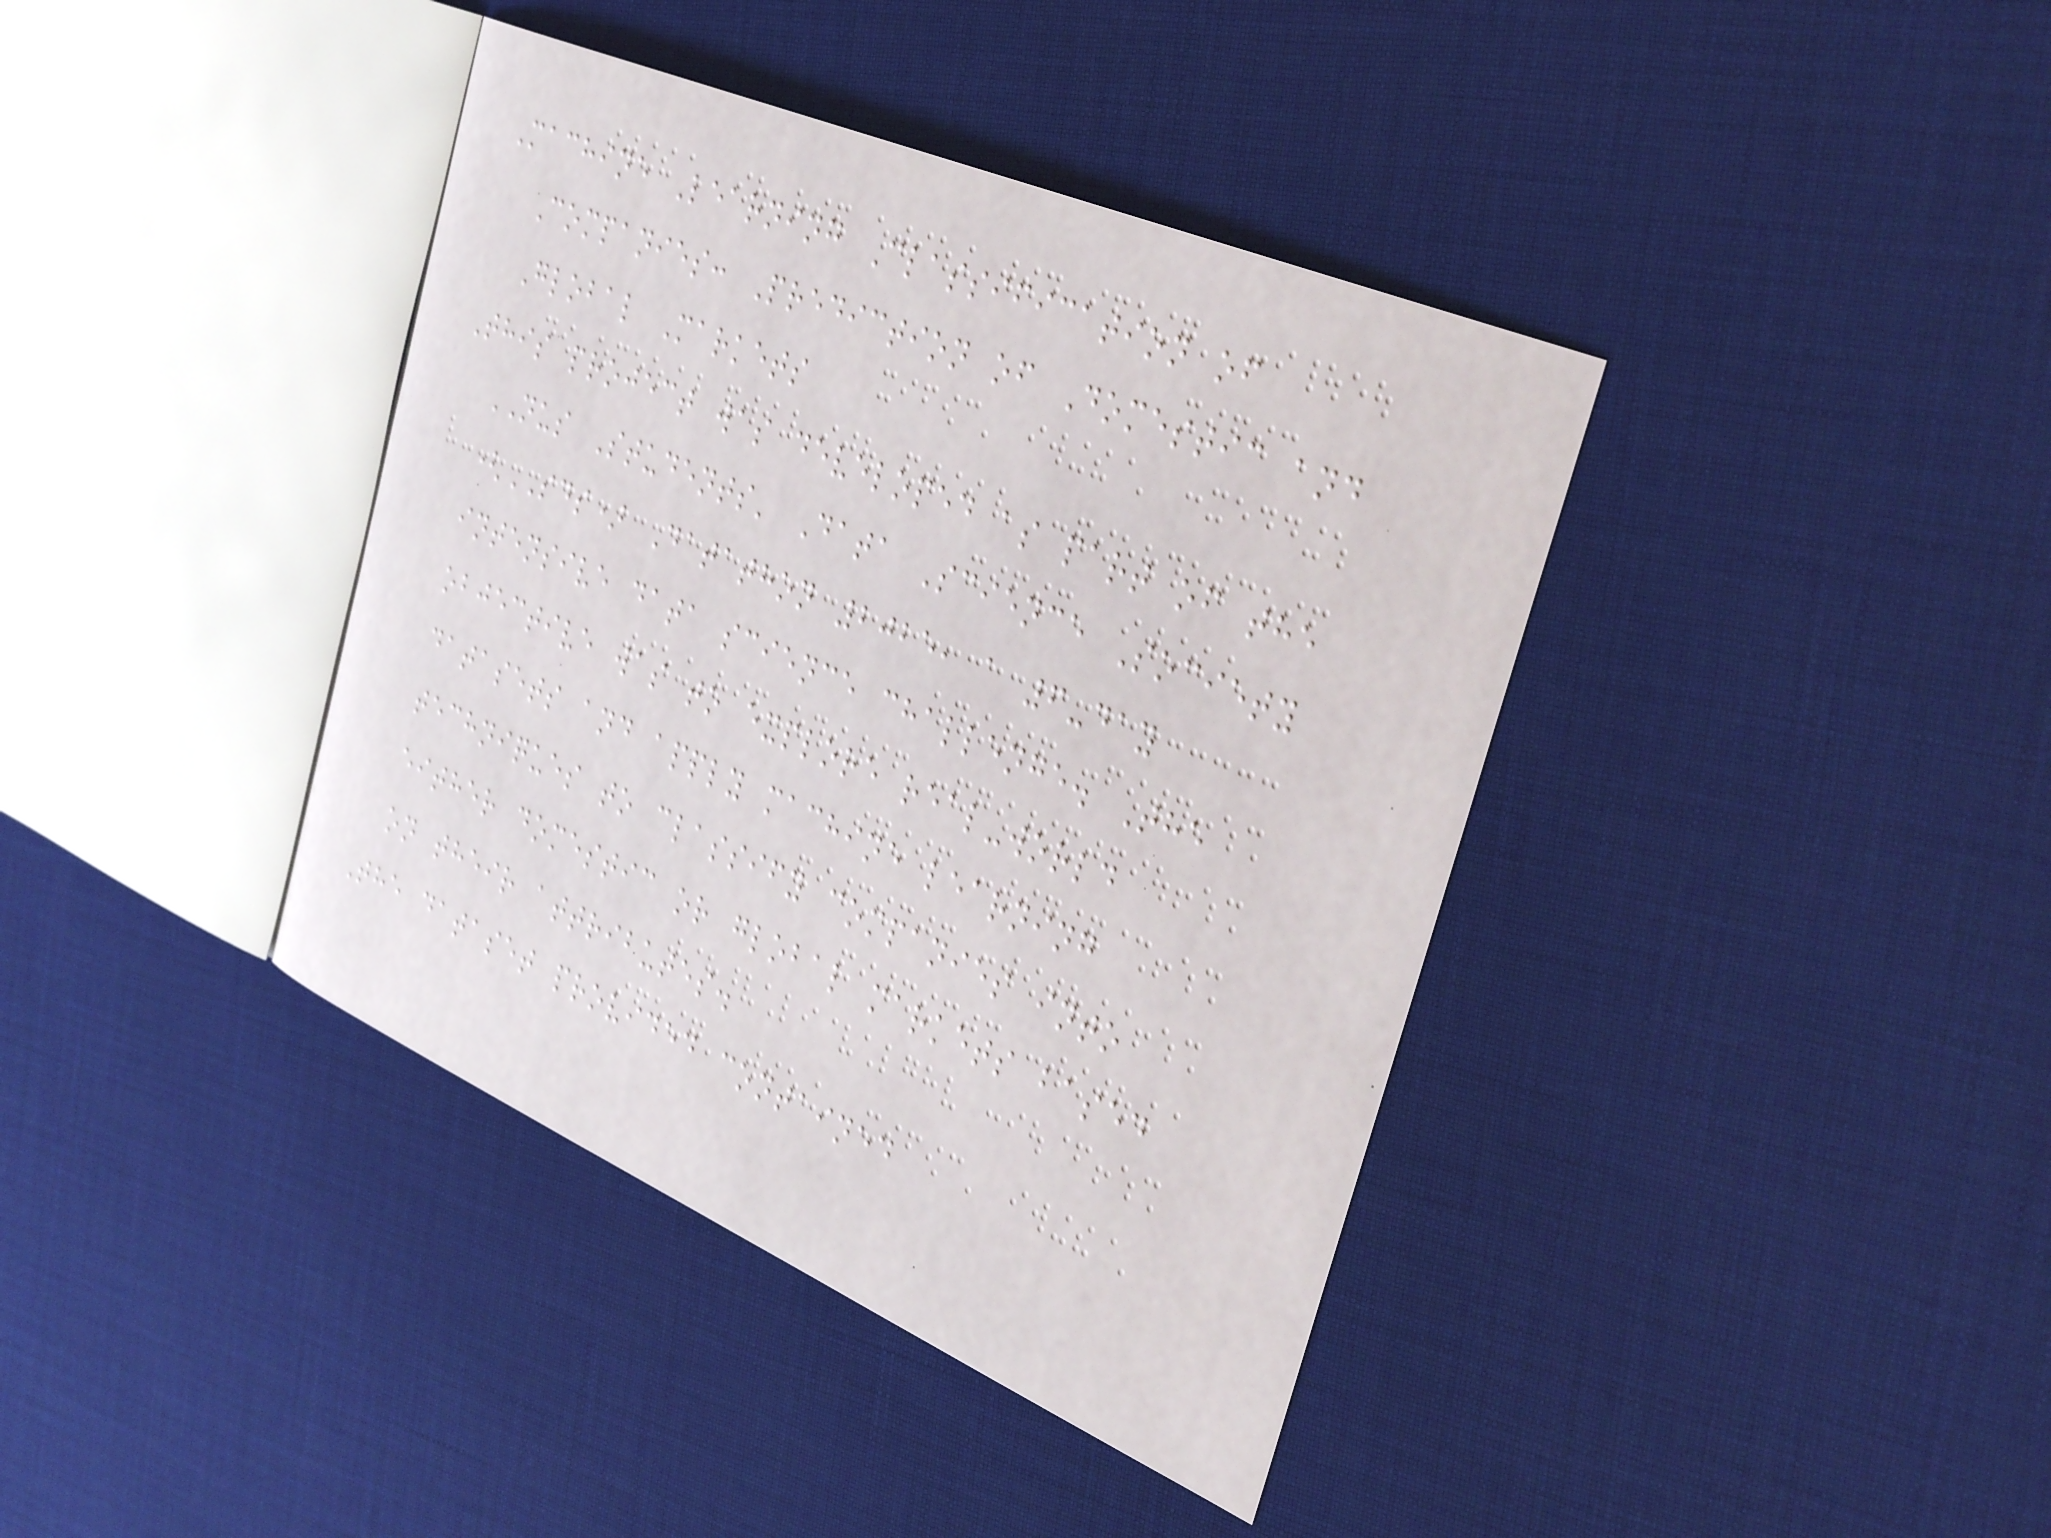Machine Learning Classification of
Companies: Prediction of Domestic and
Global Markets
This project was developed as part of the
NUS Students' Data Science Society
(SDS) Datathon 2025, a 6-day
intensive data science challenge. The
objective was to explore real-world
datasets and apply machine learning
techniques to classify companies into
either domestic or global markets based
on their attributes.
The dataset provided contained
